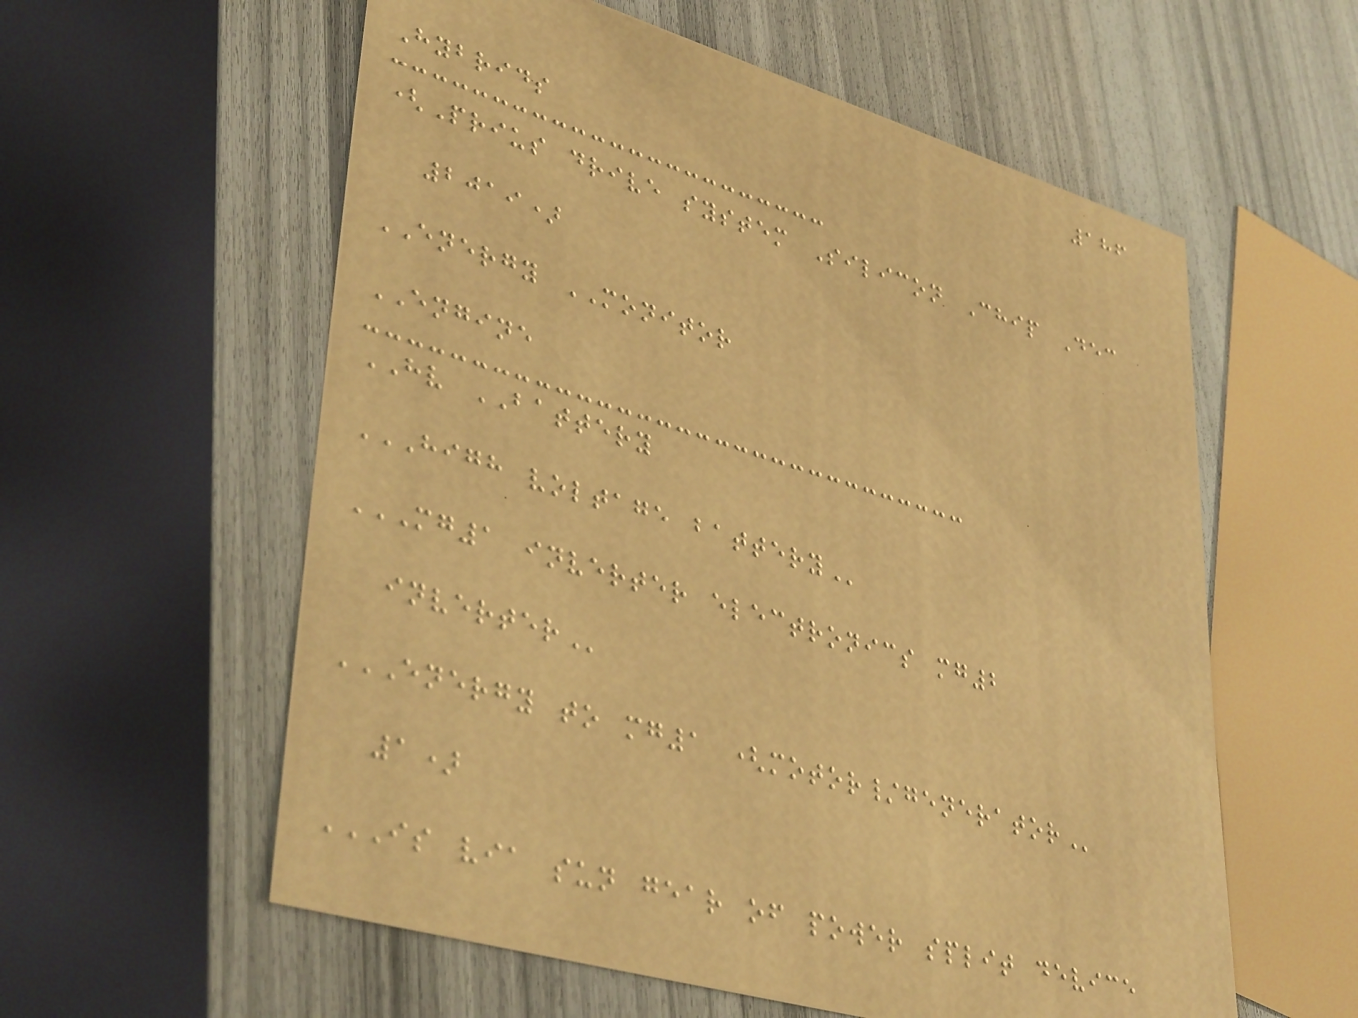186
Hybrids
(Prius drive system Silicon Chip Dec
2019)
ENERGY MONITOR
ENGINE
HV BATTERY
HIGH VOLTAGE BATTERY
MG1 INVERTER ELECTRONICS MG2
INVERTER
ENERGY TO MG1 (MOTOR/GENERATOR
1)
IS VIA SUN GEAR OF POWER SPLIT DEVICE
